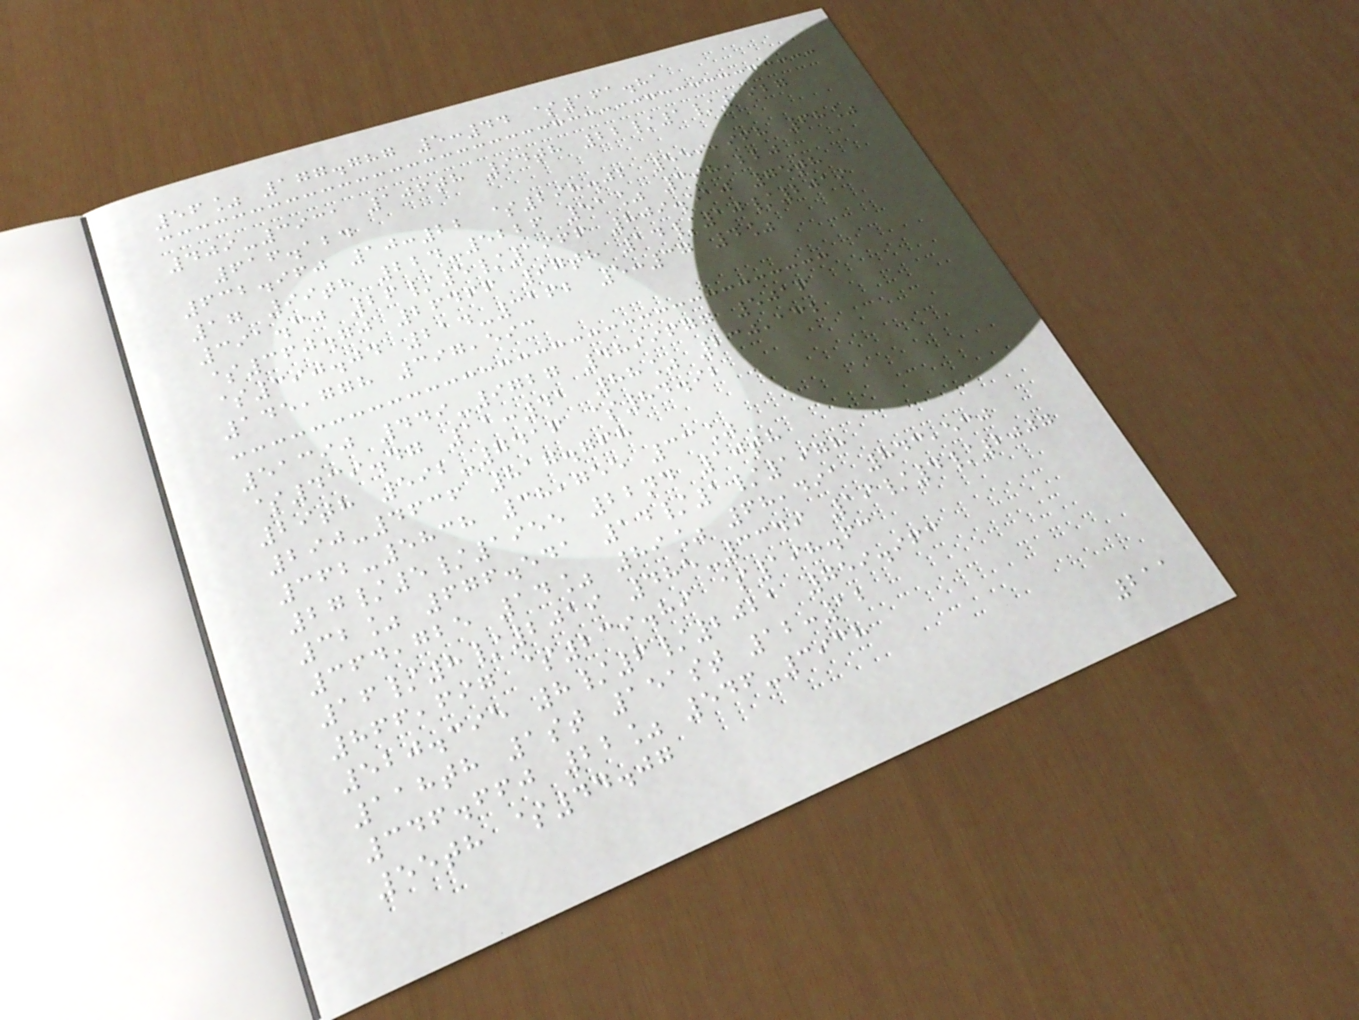56% 177.787 5:44 $161.81
409-3931 106th 94th 22/1/1927
616.124
632.960 10:22 $298.02 559,968 68%
17 99th 224-5226 51% 398,220
391.30 26/5/1966 809.510 75th
$360.70 26466 97th 14/10/2019
$390.04 214-3162 5:37 4%
145,778 397,593
51390 449-9727 4899677 5016
$439.47 11:41 88% 230,132
29th 592-7416 $84.92
290-4636 817.768
362-5838 38,755 33%
27/5/1955 22nd 10th
32% 676.541 14/1/1978
364,725 14% 89% 68,491 843,530
16/8/2019 485-3349 19/4/2007
866,697 $239.89 $198.63
520.395 8/6/2021 759.963
118th 1st 151st 12:12
346.660 22% 546-3938
55th $44.07
211
